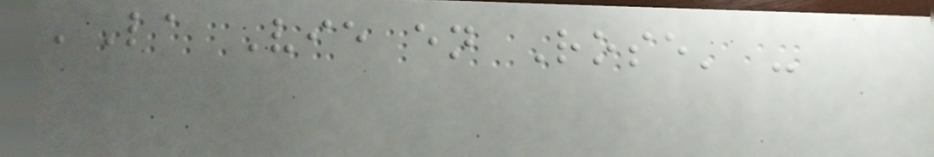'La Vie en Rose' -
